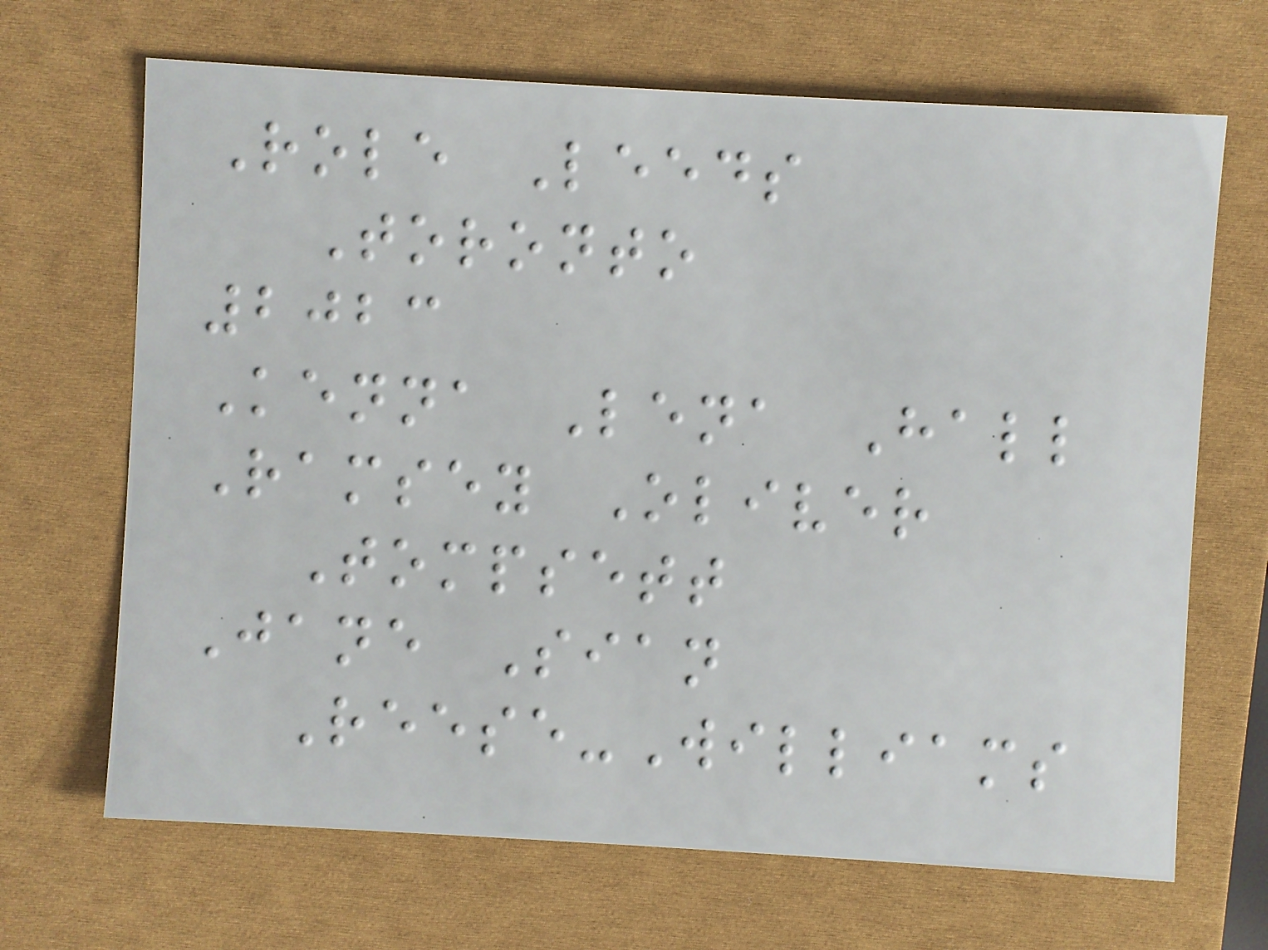Role Leeds
Toronto
2023
Kenna Lena Hall
Ramsey Oliver
Tompsett
Jane Sian
Reese-Williams
